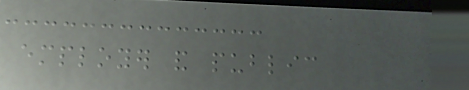employer and public
